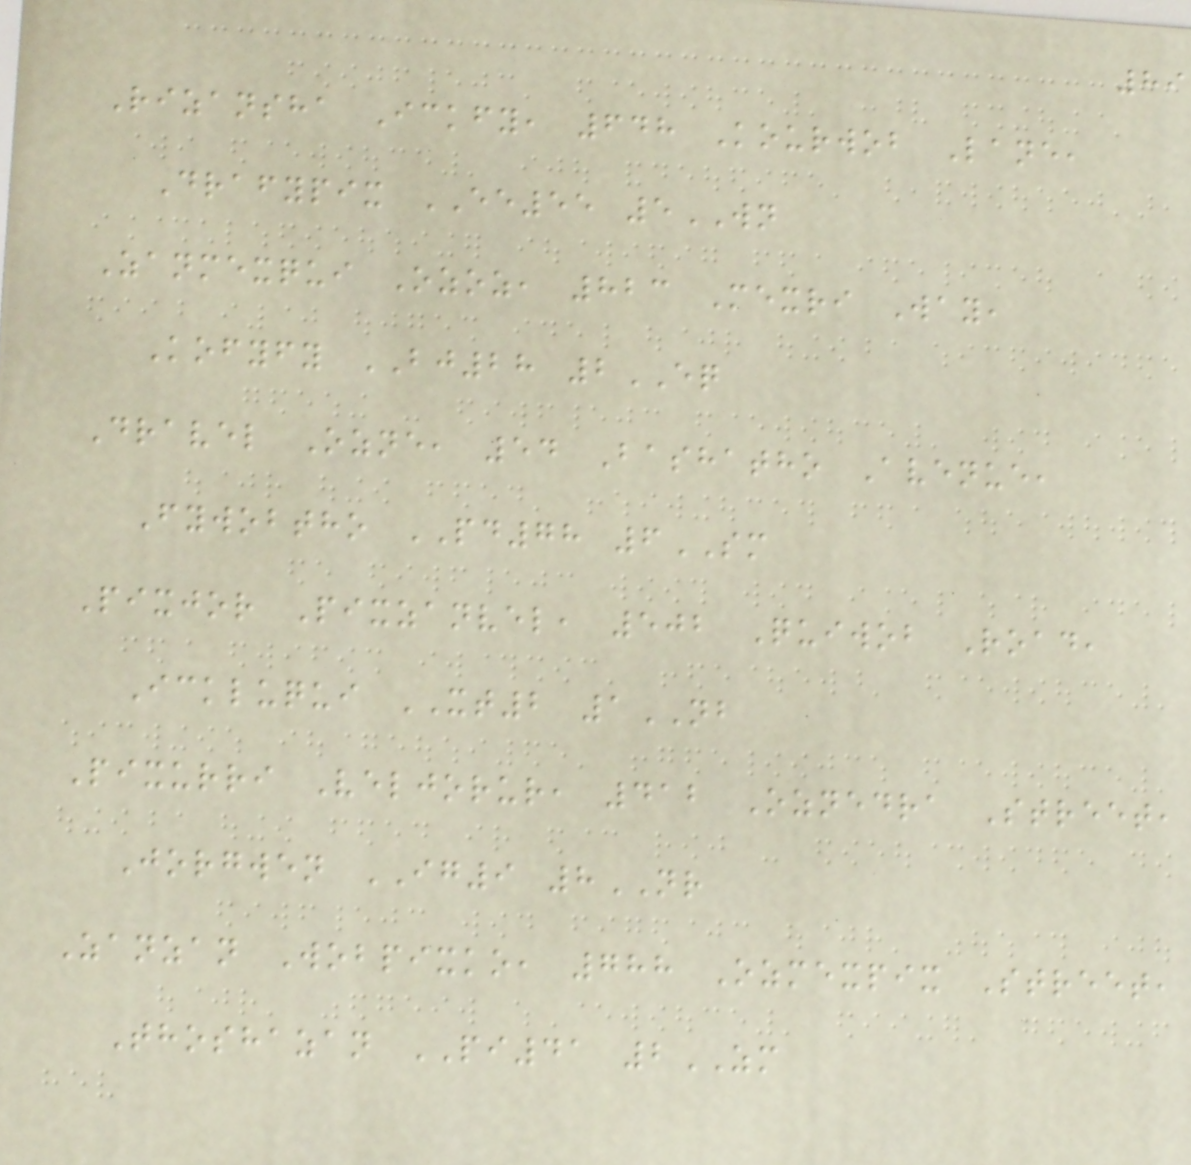89
Rizansha Ickfy, 648 Kourwob Lane,
Drafypix EE55 5WN
Zanmexqui Ozoz, 823 Mexri Way,
Kofyfy BJ28 2EQ
Dravel Ozne, 54 Bashatho Avenue,
Fywobtho PD78 6SM
Pixjor Pixzanvel, 502 Quiwob Road,
Ickluqui XT2 1NB
Pixurri Veljorur, 412 Oznedra Street,
Jorgwen IG9 8NR
Zanzan Wobpixko, 788 Ozmexpix Street,
Thoshazan PI41 2ZM
